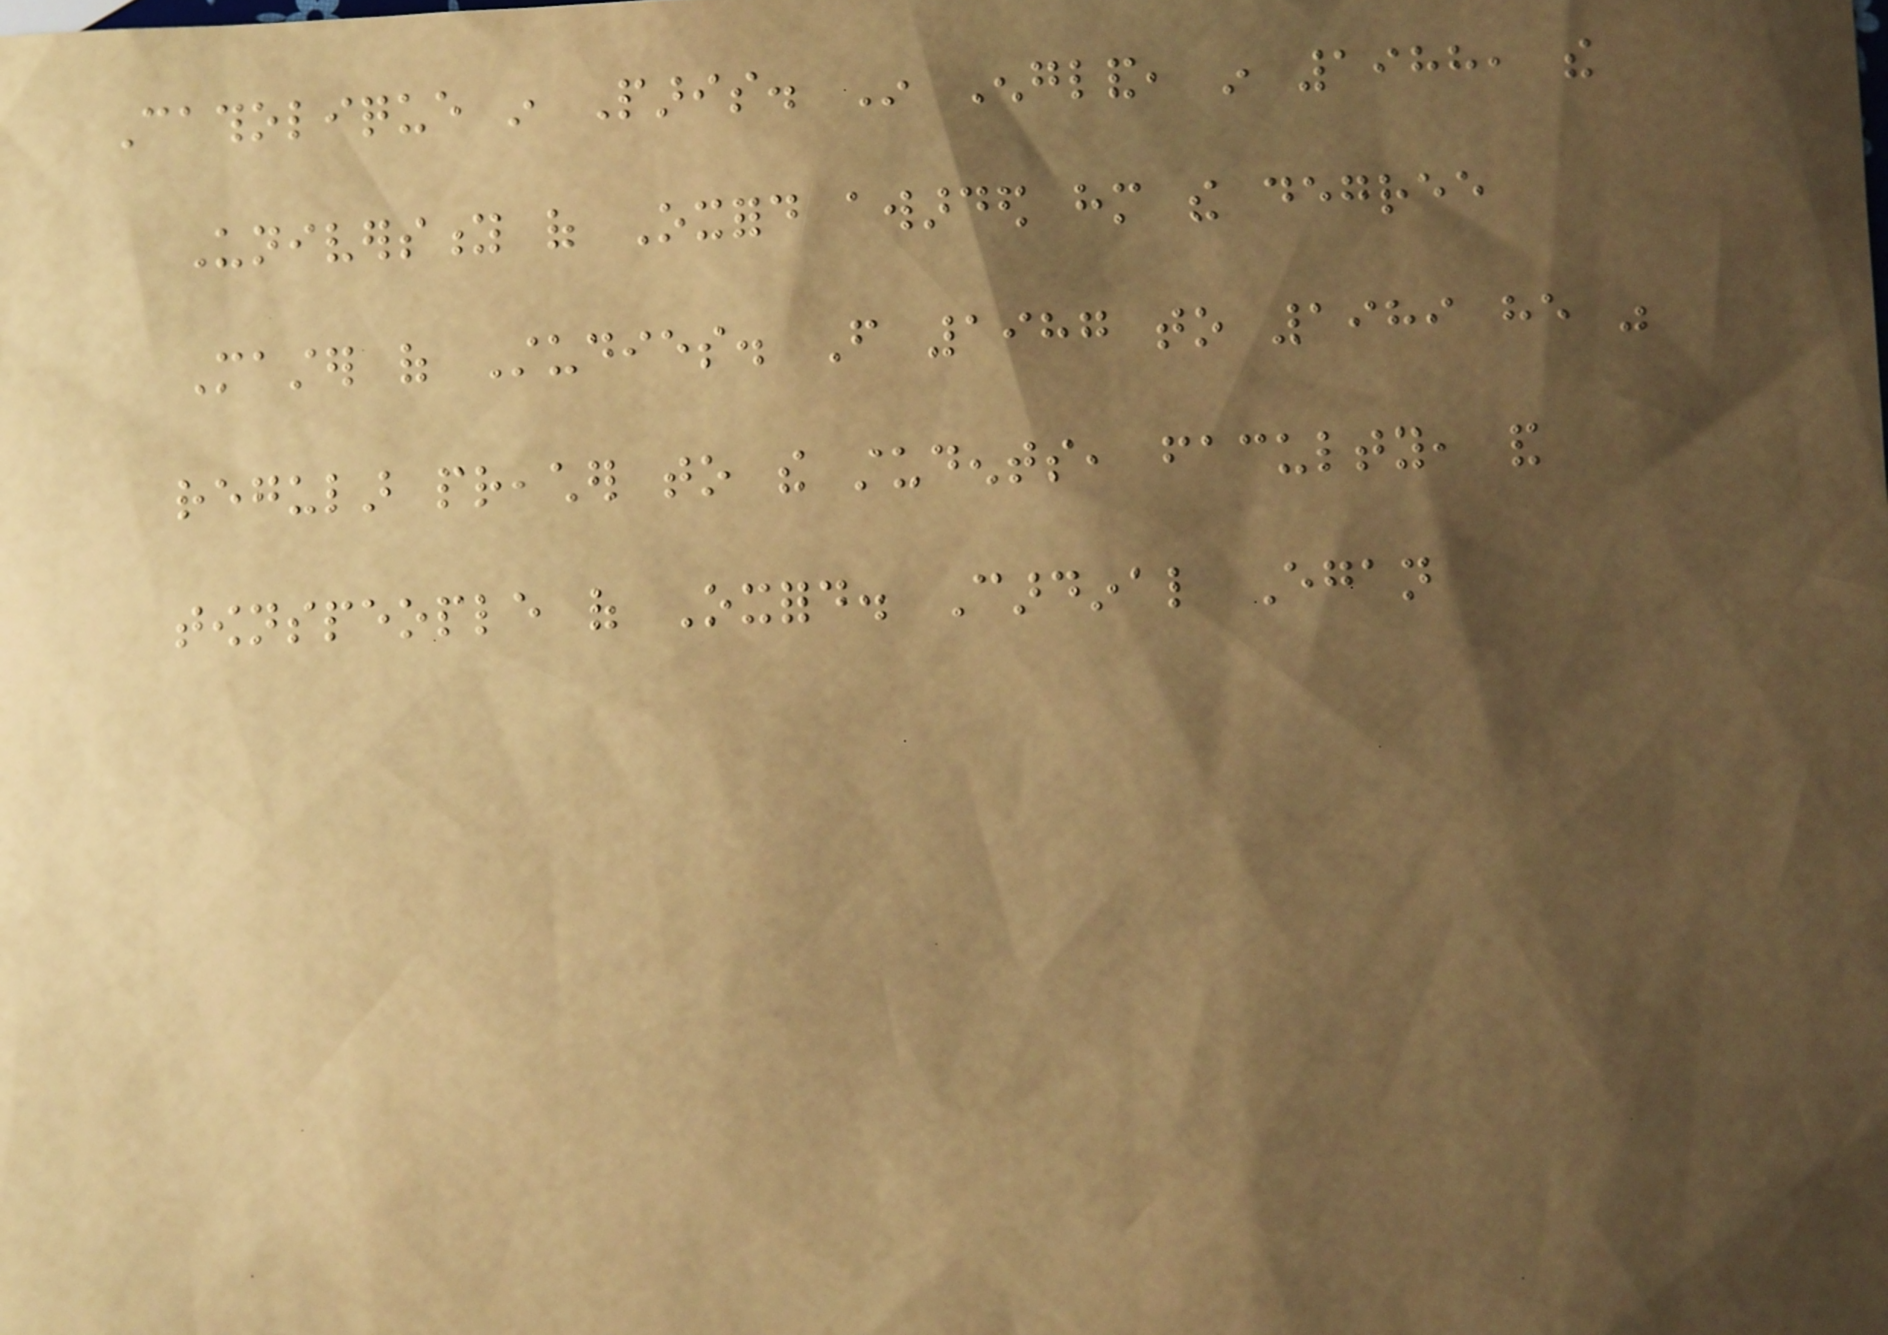Catholique in Paris. In England, in 1988, the
University of Oxford awarded him the degree
Master of Studies. From 1987 to 1989 he was
regular preacher to the students, faculty, and
townspeople of Oxford. Cardinal Egan
